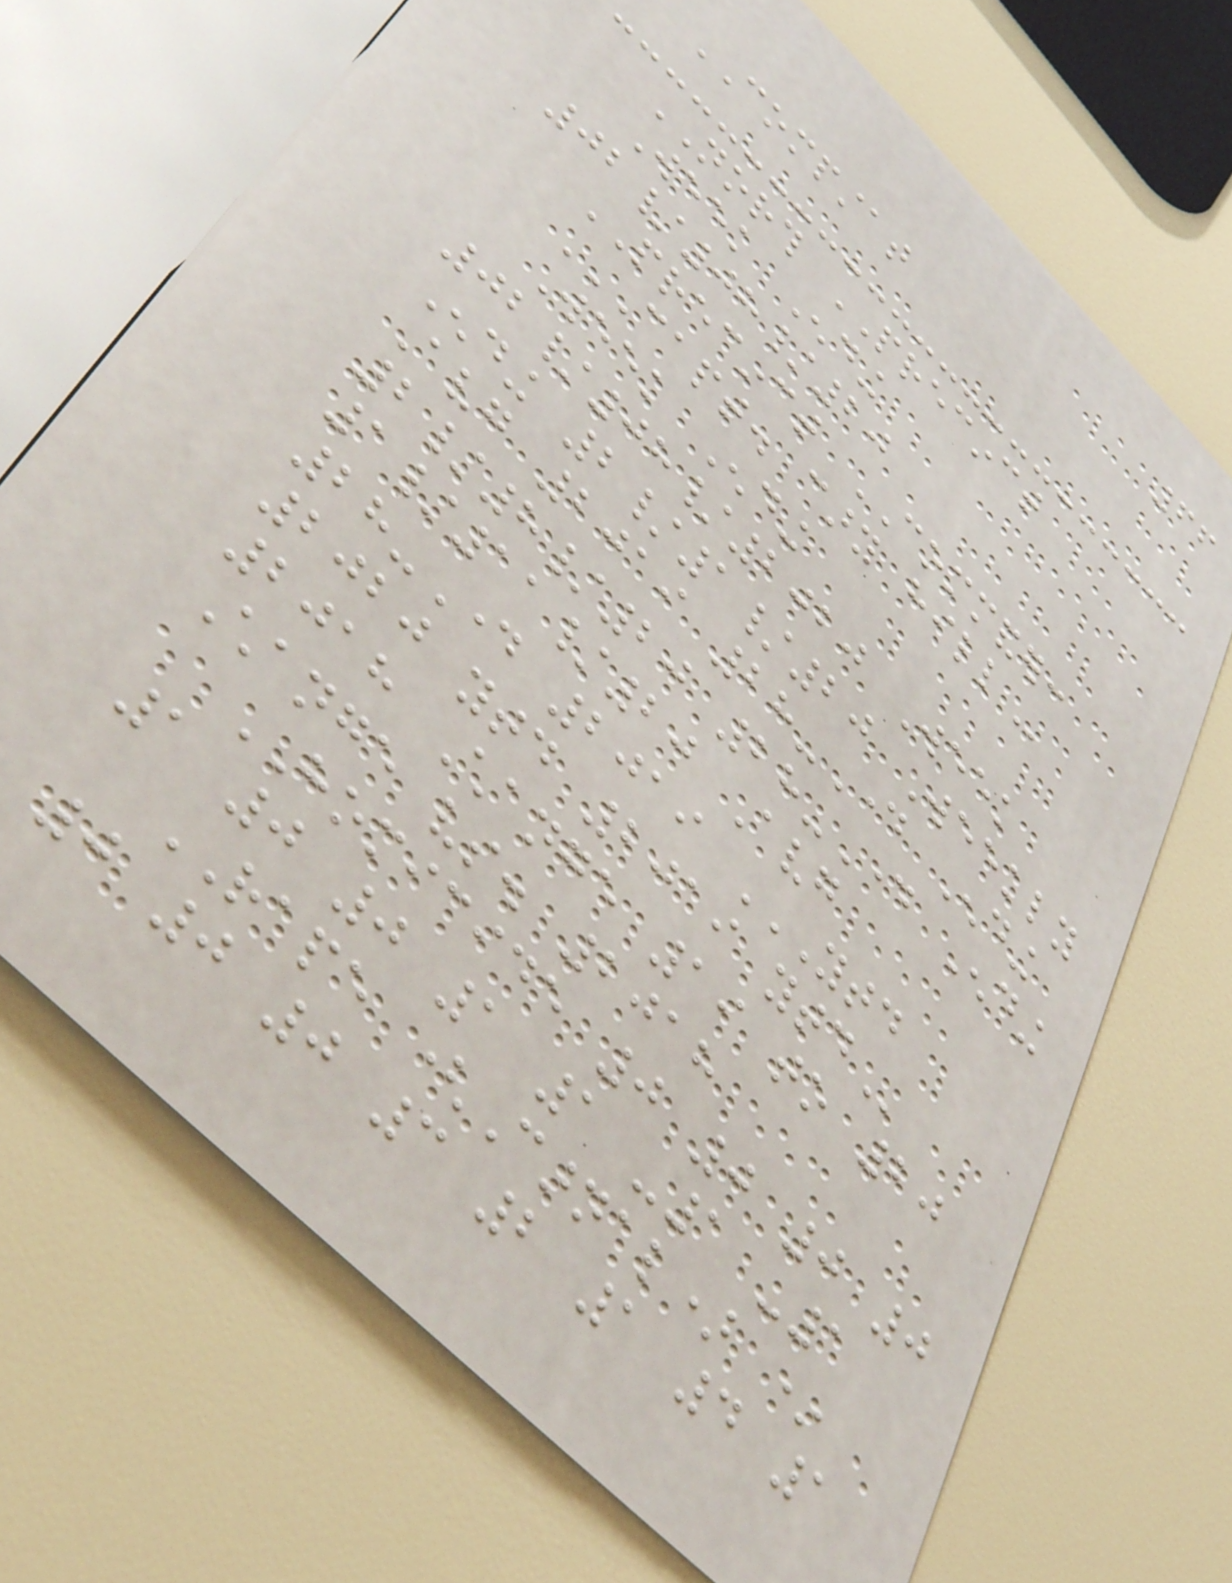66
COMPSTAT
NORTH PRECINCT
Week Ending
02/08/20
PRECINCT COMMANDER:
CAPT. CARY HILL
Week Ending
02/08/2020 Week
Ending 2/1/20 Weekly
Avg 2019 28-Day Ending
2/8/20 28-Day Ending
1/11/20 Avg
28-Day 2019 YTD
2020 YTD 2019 YTD
2018 Change 19 to 20
Change vs. 2018
HOMICIDE 0 0 0 0
1 0 0 1 1 -1 -1
RAPE (Carnal) *
0 0 0 3 2 1 4 1
